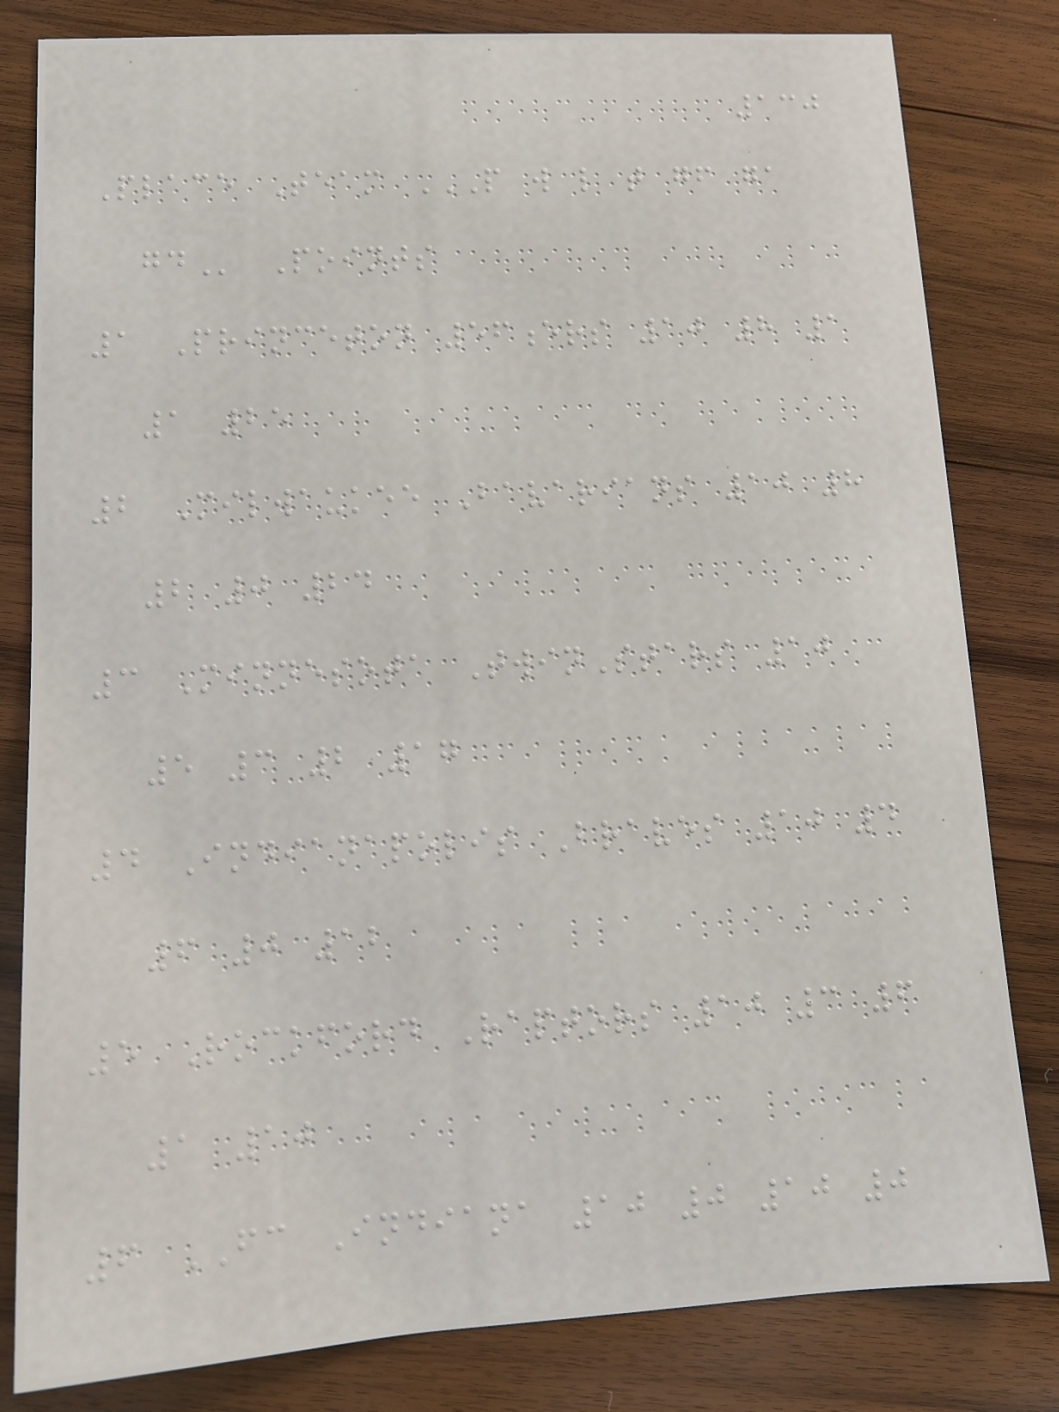130
Place Team P W L T GF GA
GD Points
1 Princeton 56ers 10 8 1
1 25
2 Milwaukee Bavarians 10 8
2 0 24
3 Minnesota TwinStars 10
5 3 2 17
4 Indianapolis Braves 10 4
6 0 12
5 Rockford Raptors 10 3 6
1 10
6 FC Indiana 10 0 10 0
